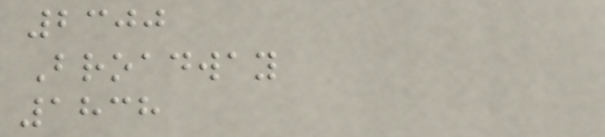2300
Broadway
1838
